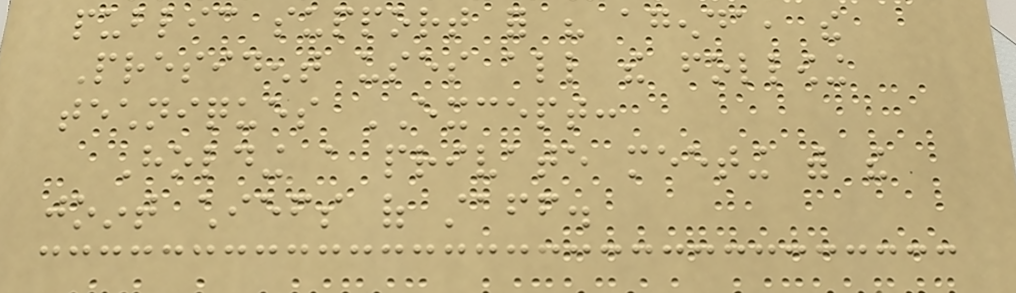public support for his agenda, the
President uses all the following
techniques EXCEPT:
Holding a private meeting with the
joint chiefs of staff.
